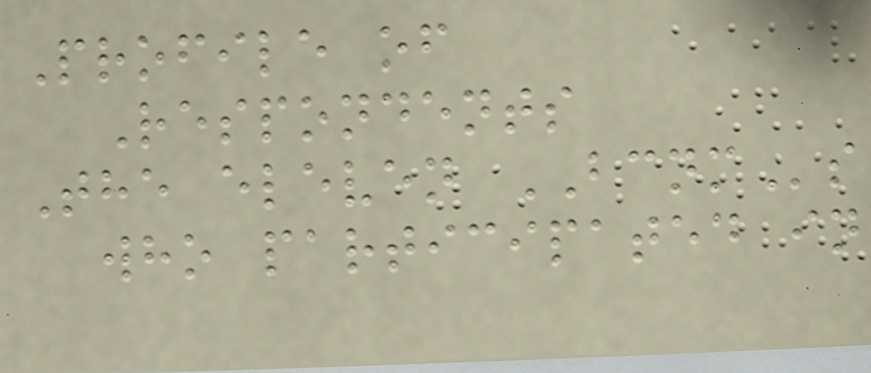Profile of
Respondents
The eleven BCNMs
who participated in
